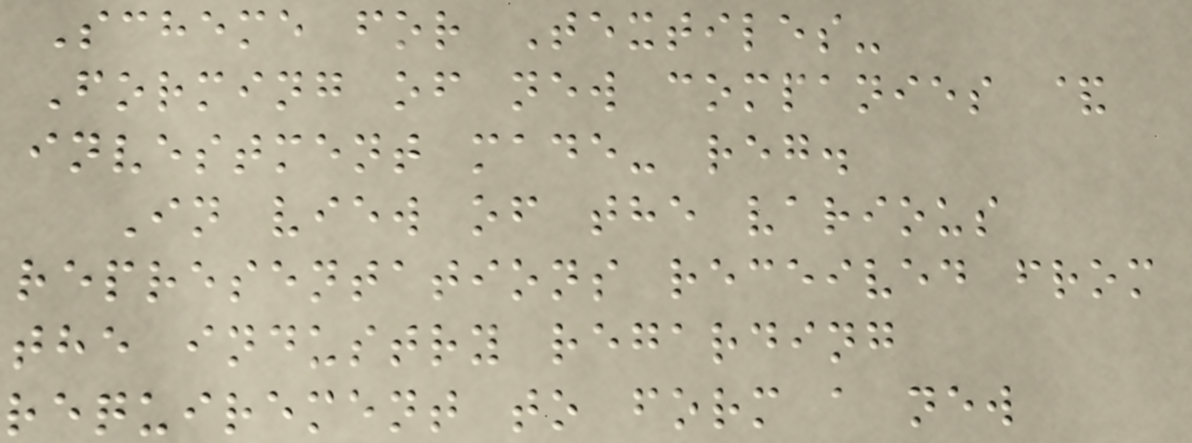Scheme for Textiles-
Forming of new companies &
investment made- reg.
In view of the various
representations received from
the industry regarding
requirement to form a new
